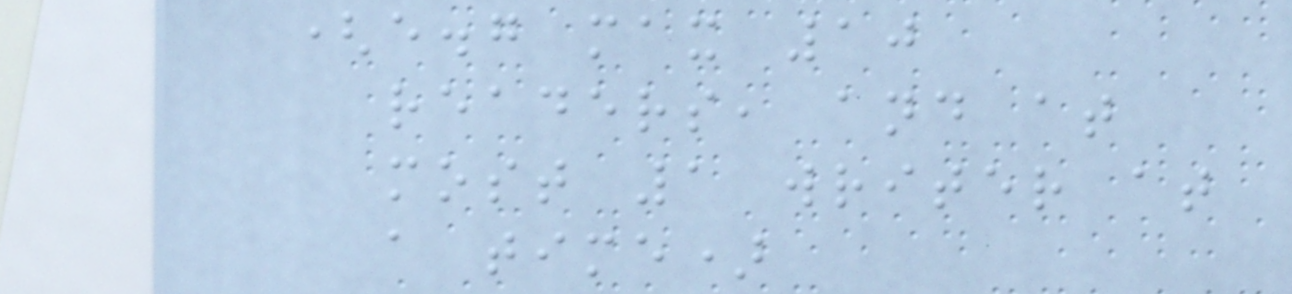(e.g max 10
readers, and at
most 1 writer at
a time)
